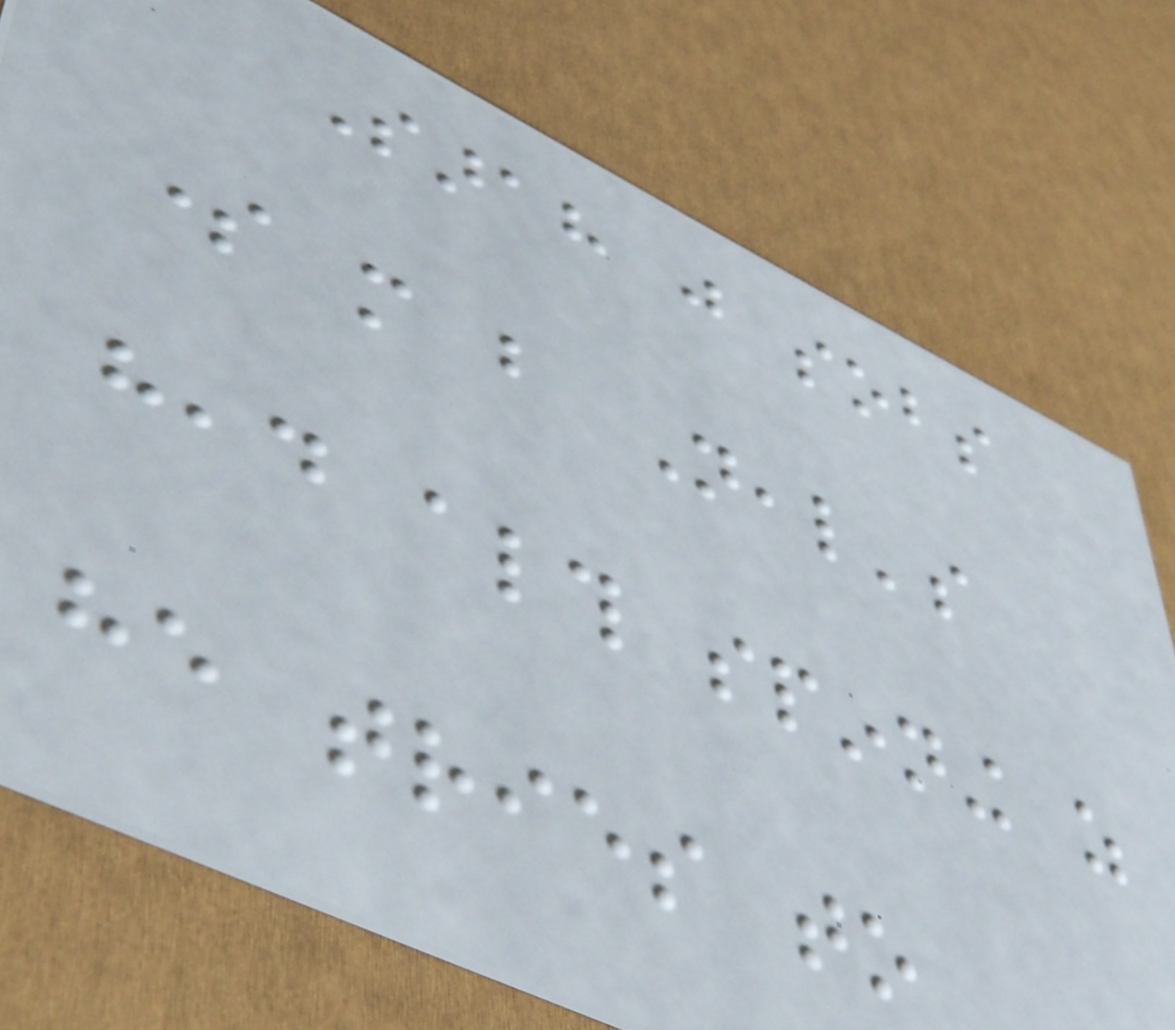Sarah just sobs
some more but Neal's
head although spinning as
he tries to
